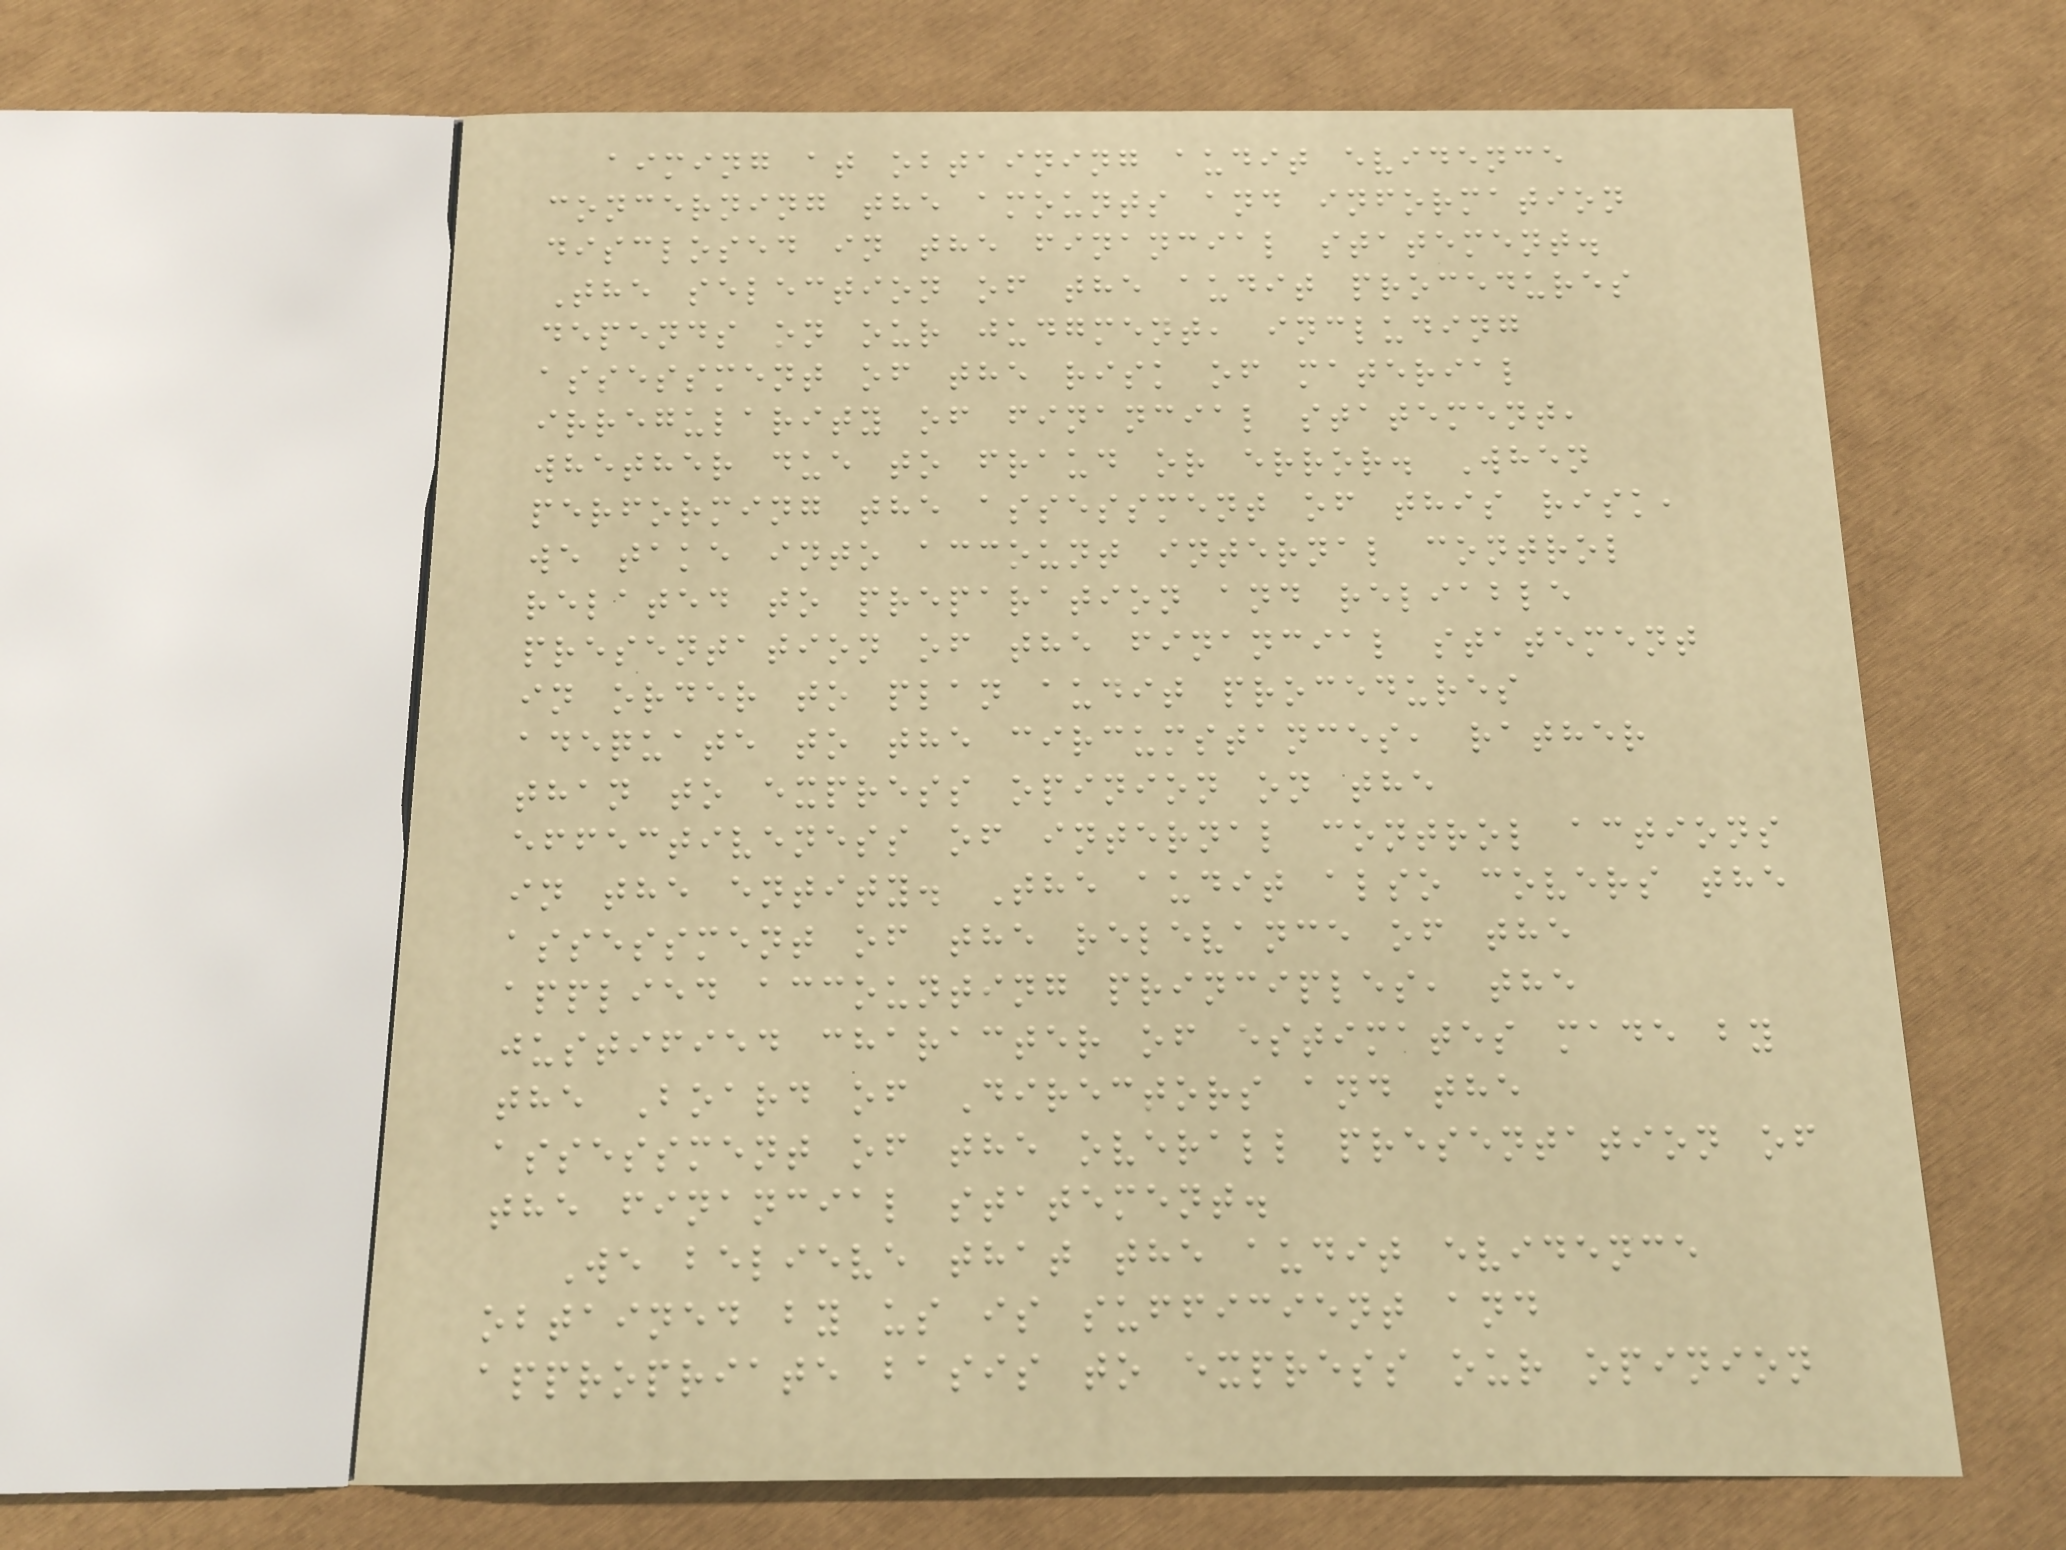aiming at obtaining audit evidence
concerning the amounts and information
disclosed in the financial statement.
The selection of the audit procedures
depends on our judgment, including
assessment of the risk of material
irregularity of financial statement,
whether due to fraud or error. When
performing the assessment of this risk,
we take into account internal control
related to preparation and reliable
presentation of the financial statement
in order to plan audit procedures
adequate to the circumstances, rather
than to express opinion on the
effectiveness of internal control actions
in the entity. The audit also covers the
assessment of the relevance of the
applied accounting principles, the
justified character of estimates made by
the Board of Directors and the
assessment of the overall presentation of
the financial statement.
We believe that the audit evidence
obtained by us is sufficient and
appropriate basis to express our opinion
